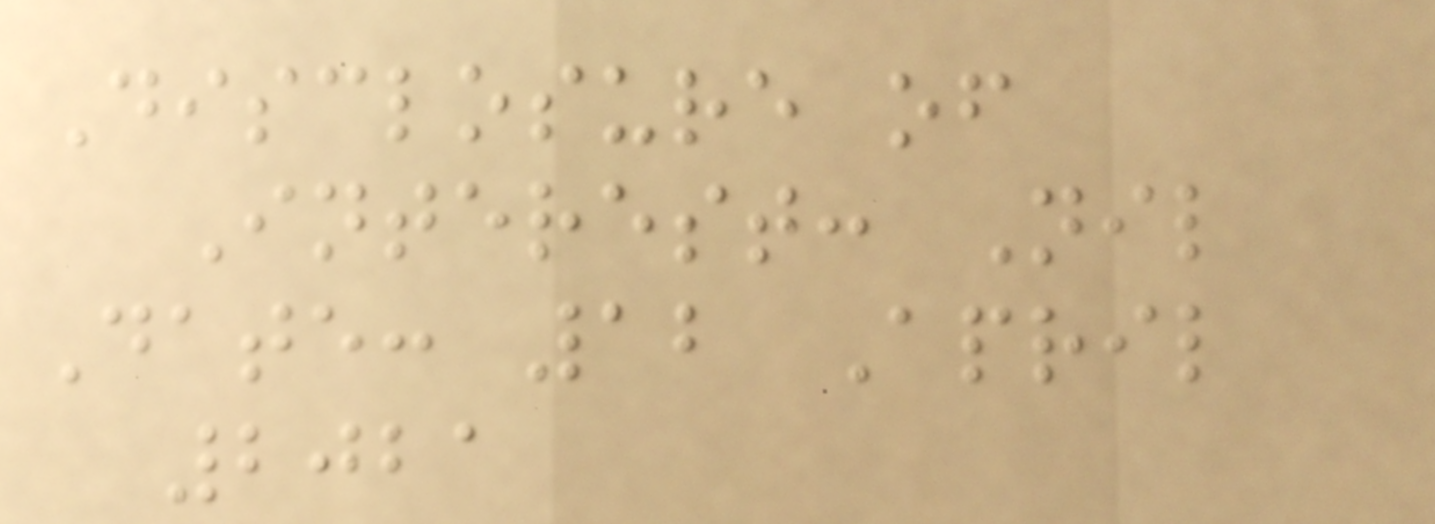Disclosure of
Interest: Nil
Date: 12 April
2021
